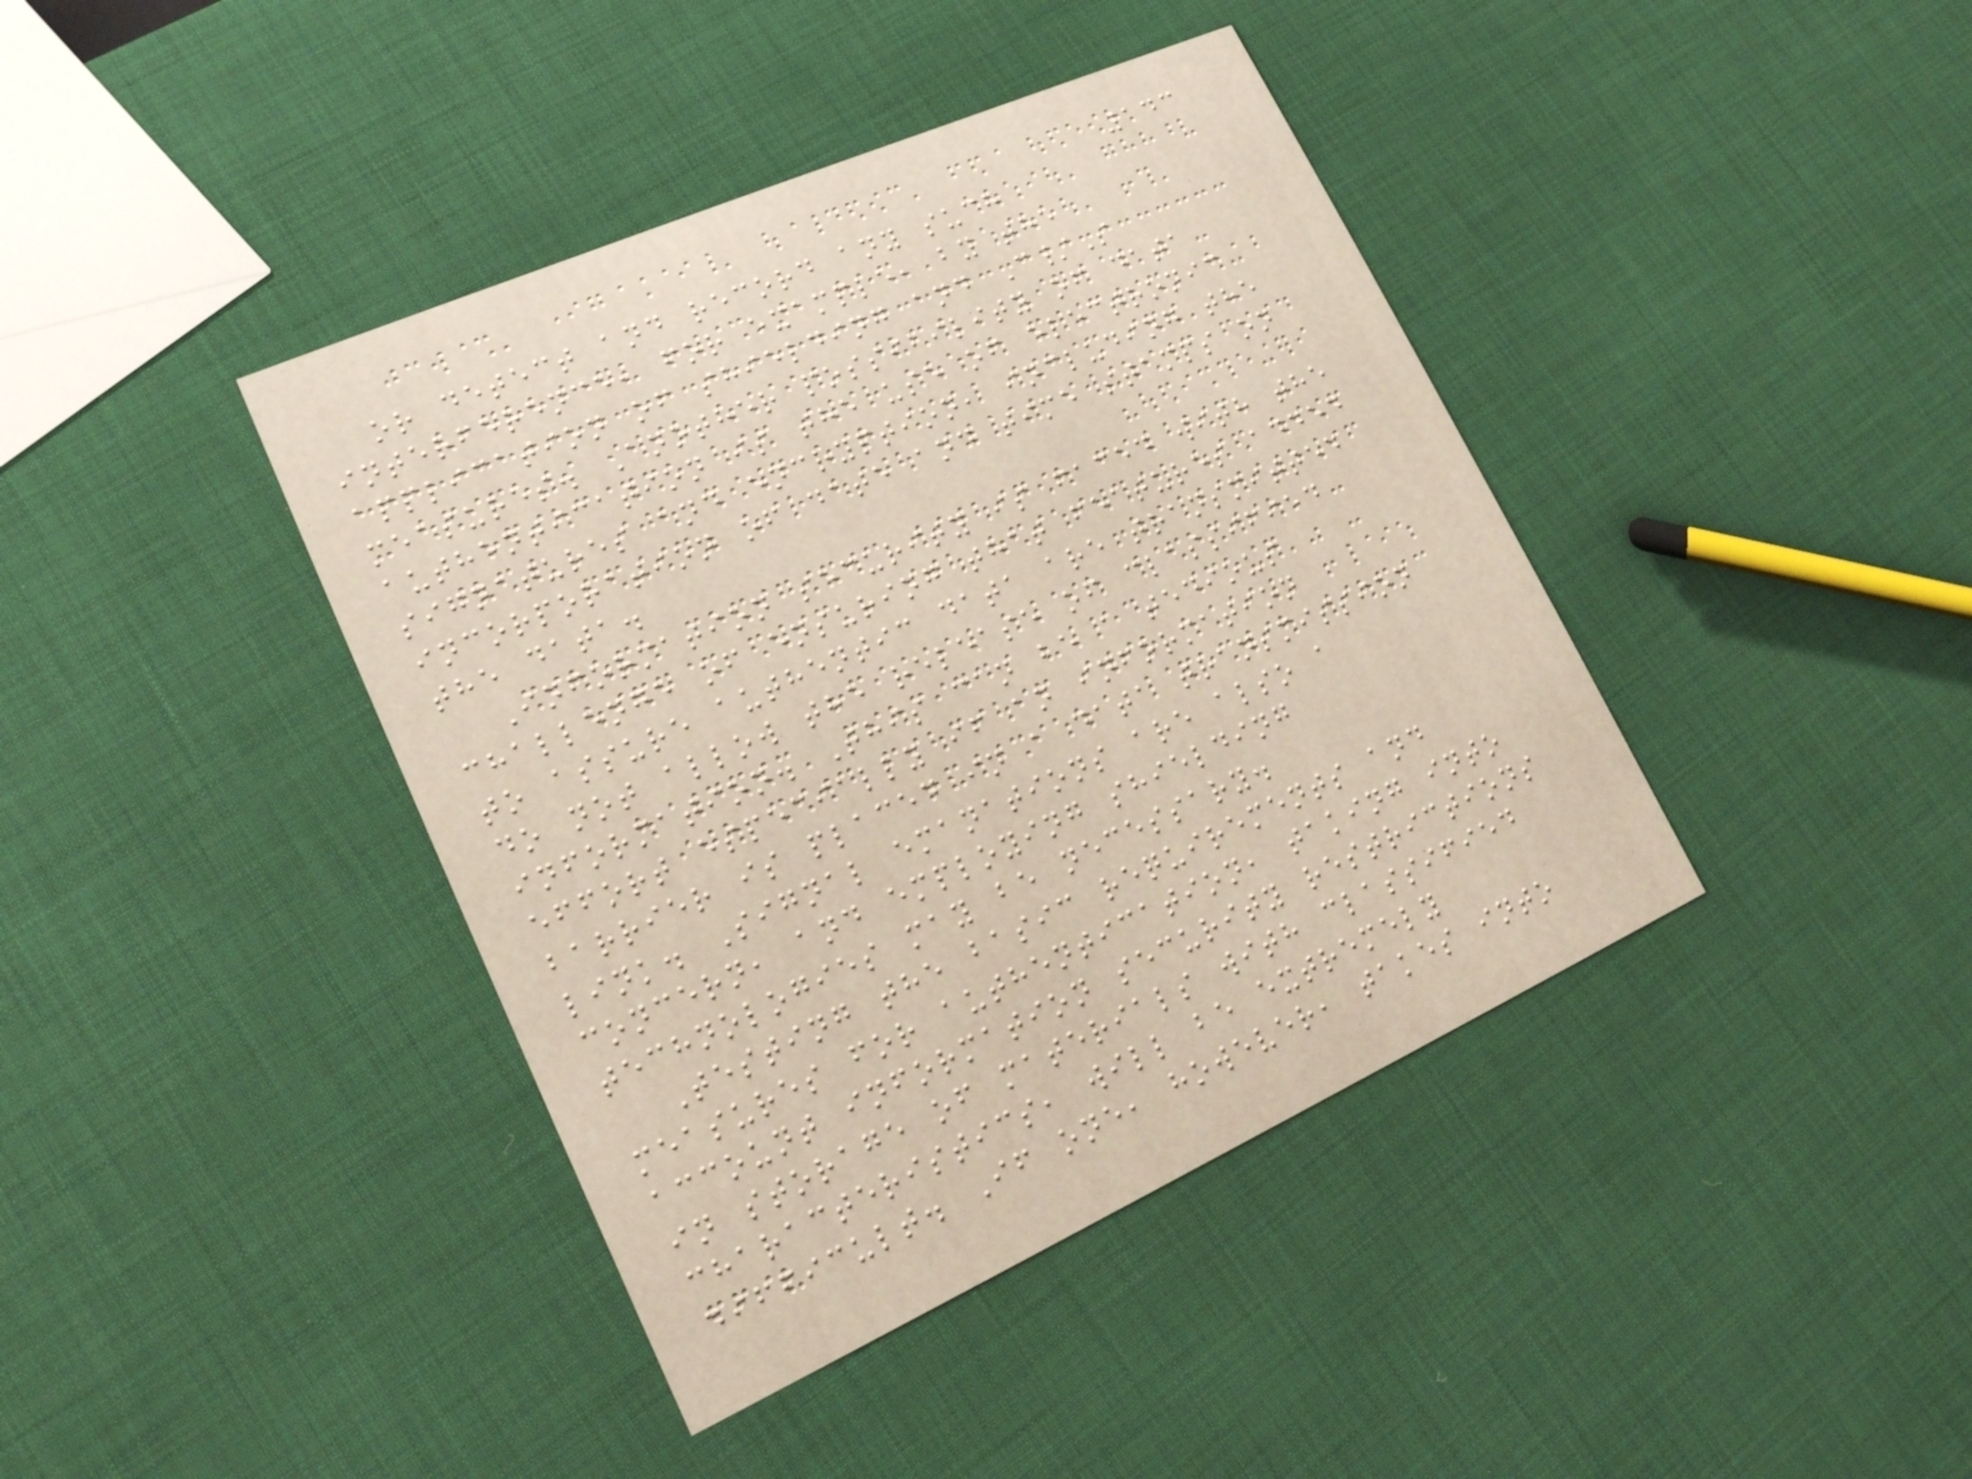143
or detect and record any such
interference, for example, by the
application of shielding and C/S
measures. Another possibility of data
authentication is the use of electronic
signatures and encryption, including the
incorporation of date and time stamps on
the data.
Information security is faced with the
challenge of ensuring that features added
to assure authentic data are transmitted
do not allow the release of classified
information. This can be a tedious
effort especially if an information
barrier is placed in a data transmission
link. Signal emanations are also a
concern, and employing shielding
technologies may be necessary.
Testing the basic requirements and
measures for authentication, taking into
account information security restrictions
in storage of materials with classified
characteristics, will be extremely
difficult. If one, however, takes into
